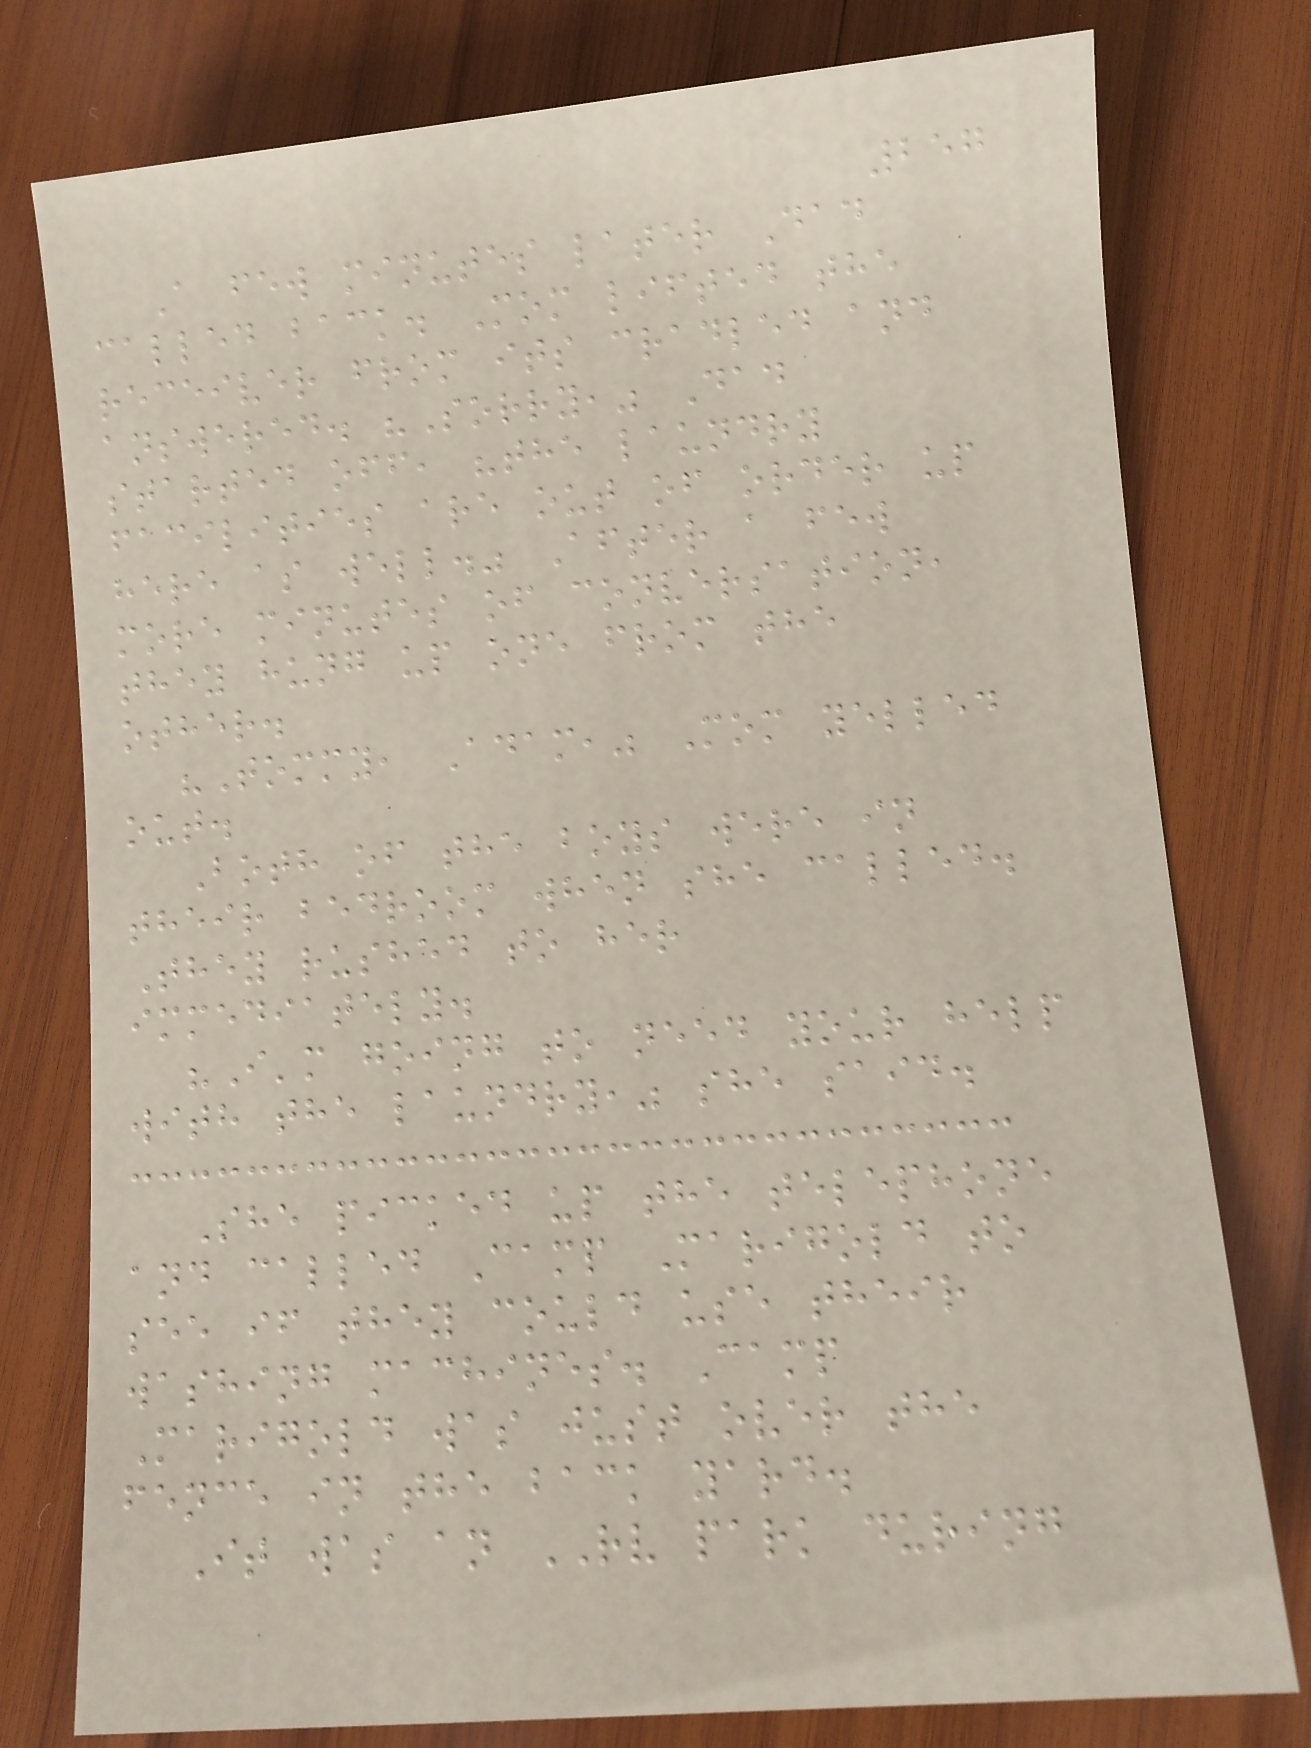257
A few minutes later Dad
called back. Mom lifted the
receiver from its cradled and
answered. "Sorry," Dad
started off, "the laundry
facilities are out of order up
here as well." After a few
more minutes of conversation,
they hung up one from the
other.
"Tommy, Adam," Mom yelled
out.
Both of the boys were in
their bedroom when she called.
They rushed to her
immediately.
"I'm going to need your help
with the laundry," she said.
She picked up the telephone
and called Camp Marigold to
see if they could use their
washing machines. Camp
Marigold was just over the
fence in the back yard.
It was an RV park during
